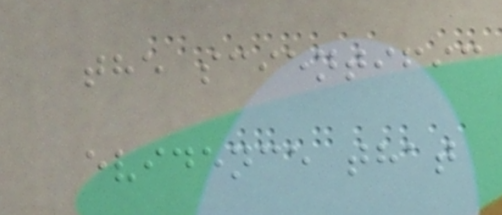the scientific
evidence that
